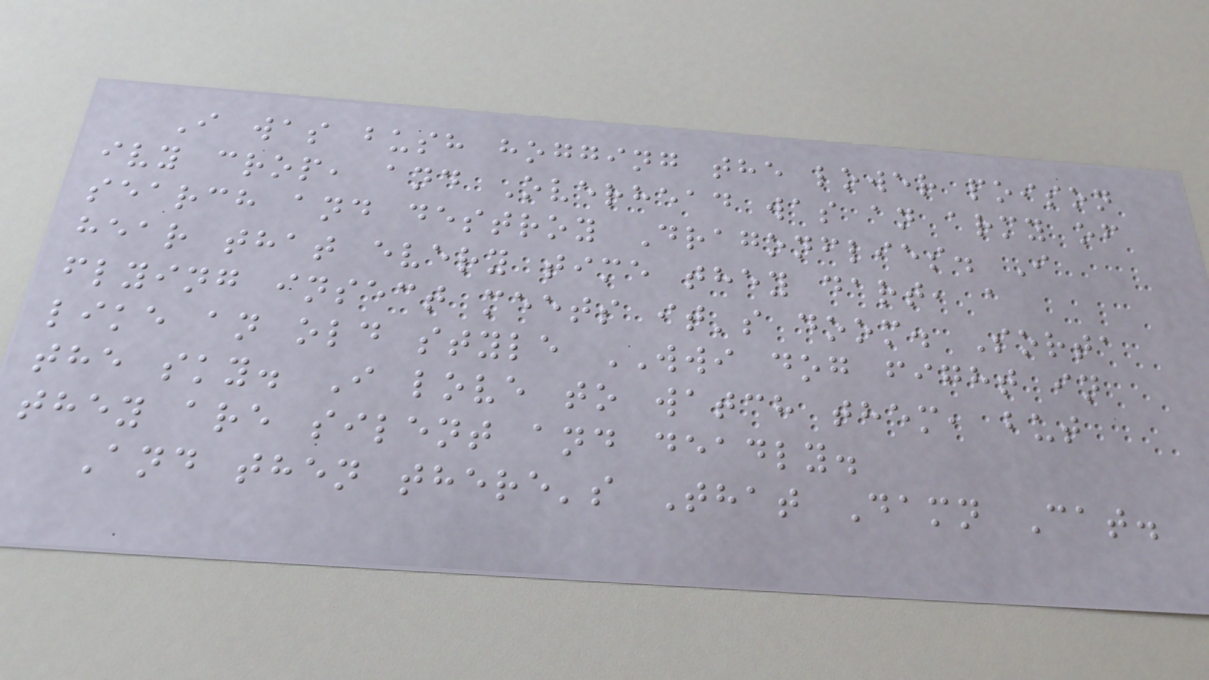I was bush hogging the lower poison
ivy crop, and Overhead was an army of
search and destroy Dragonflies. I
hear that every time they dart, a
flying insect meets it's doom. Sorta
like an old style WWI dog fight in
the sky. I love to watch them, but
they are silent and deadly.
And then there's That Damn Cat.
